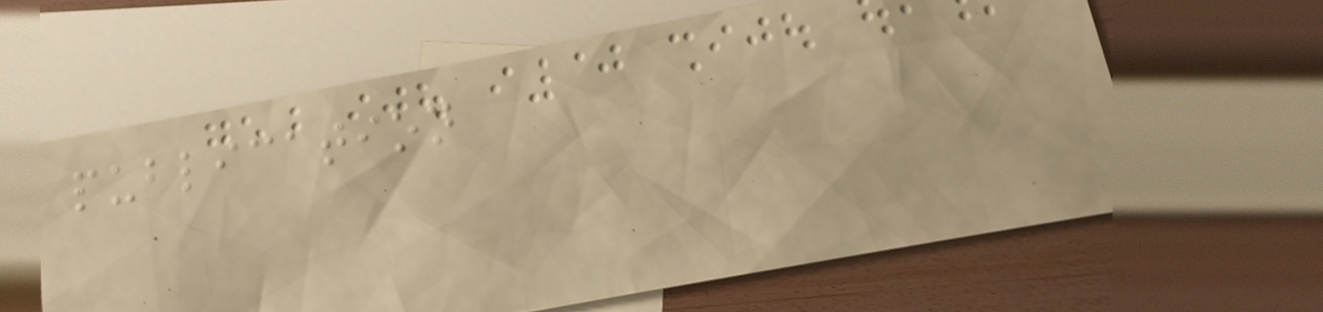publication
